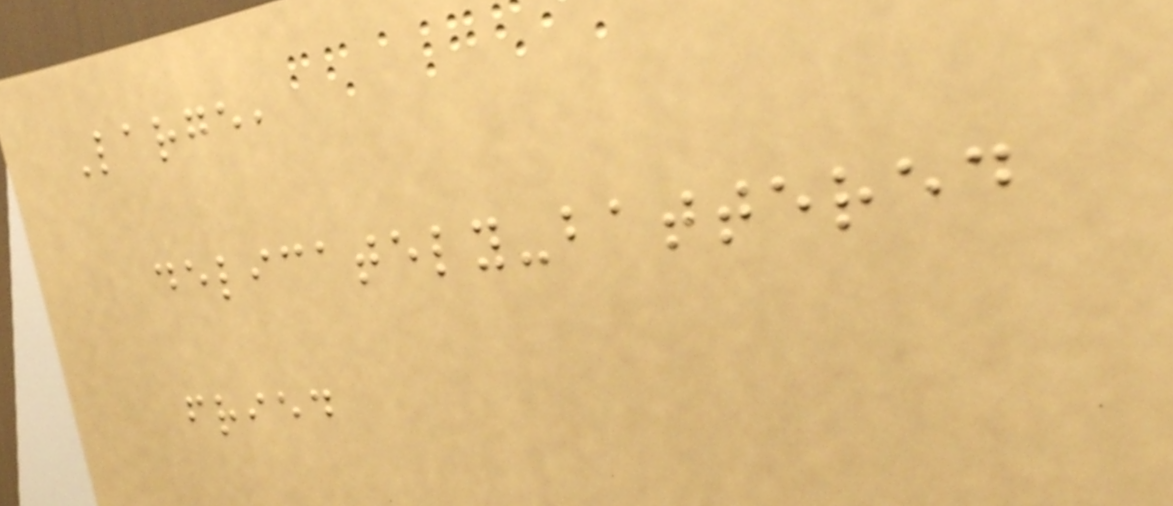Large,
delicately-battered
fried
